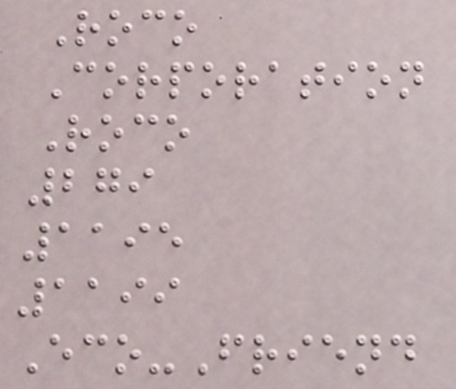Roco
Corporation
Roco
279
1195
1199
Eco-Friend
